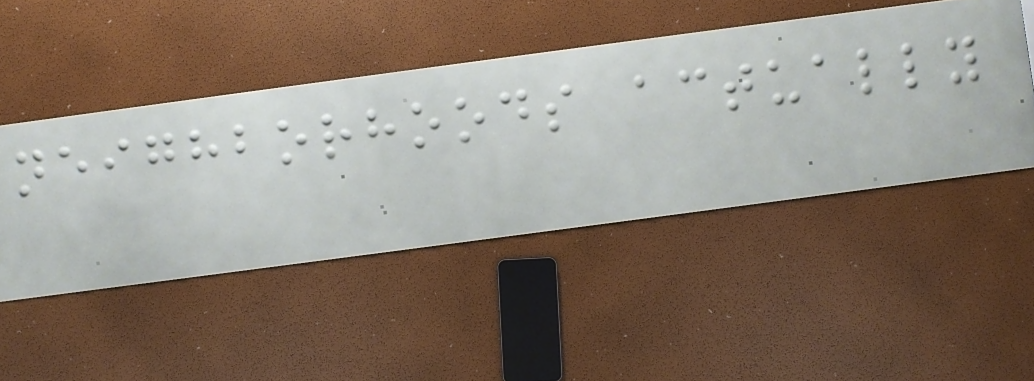neighborhoods actually
